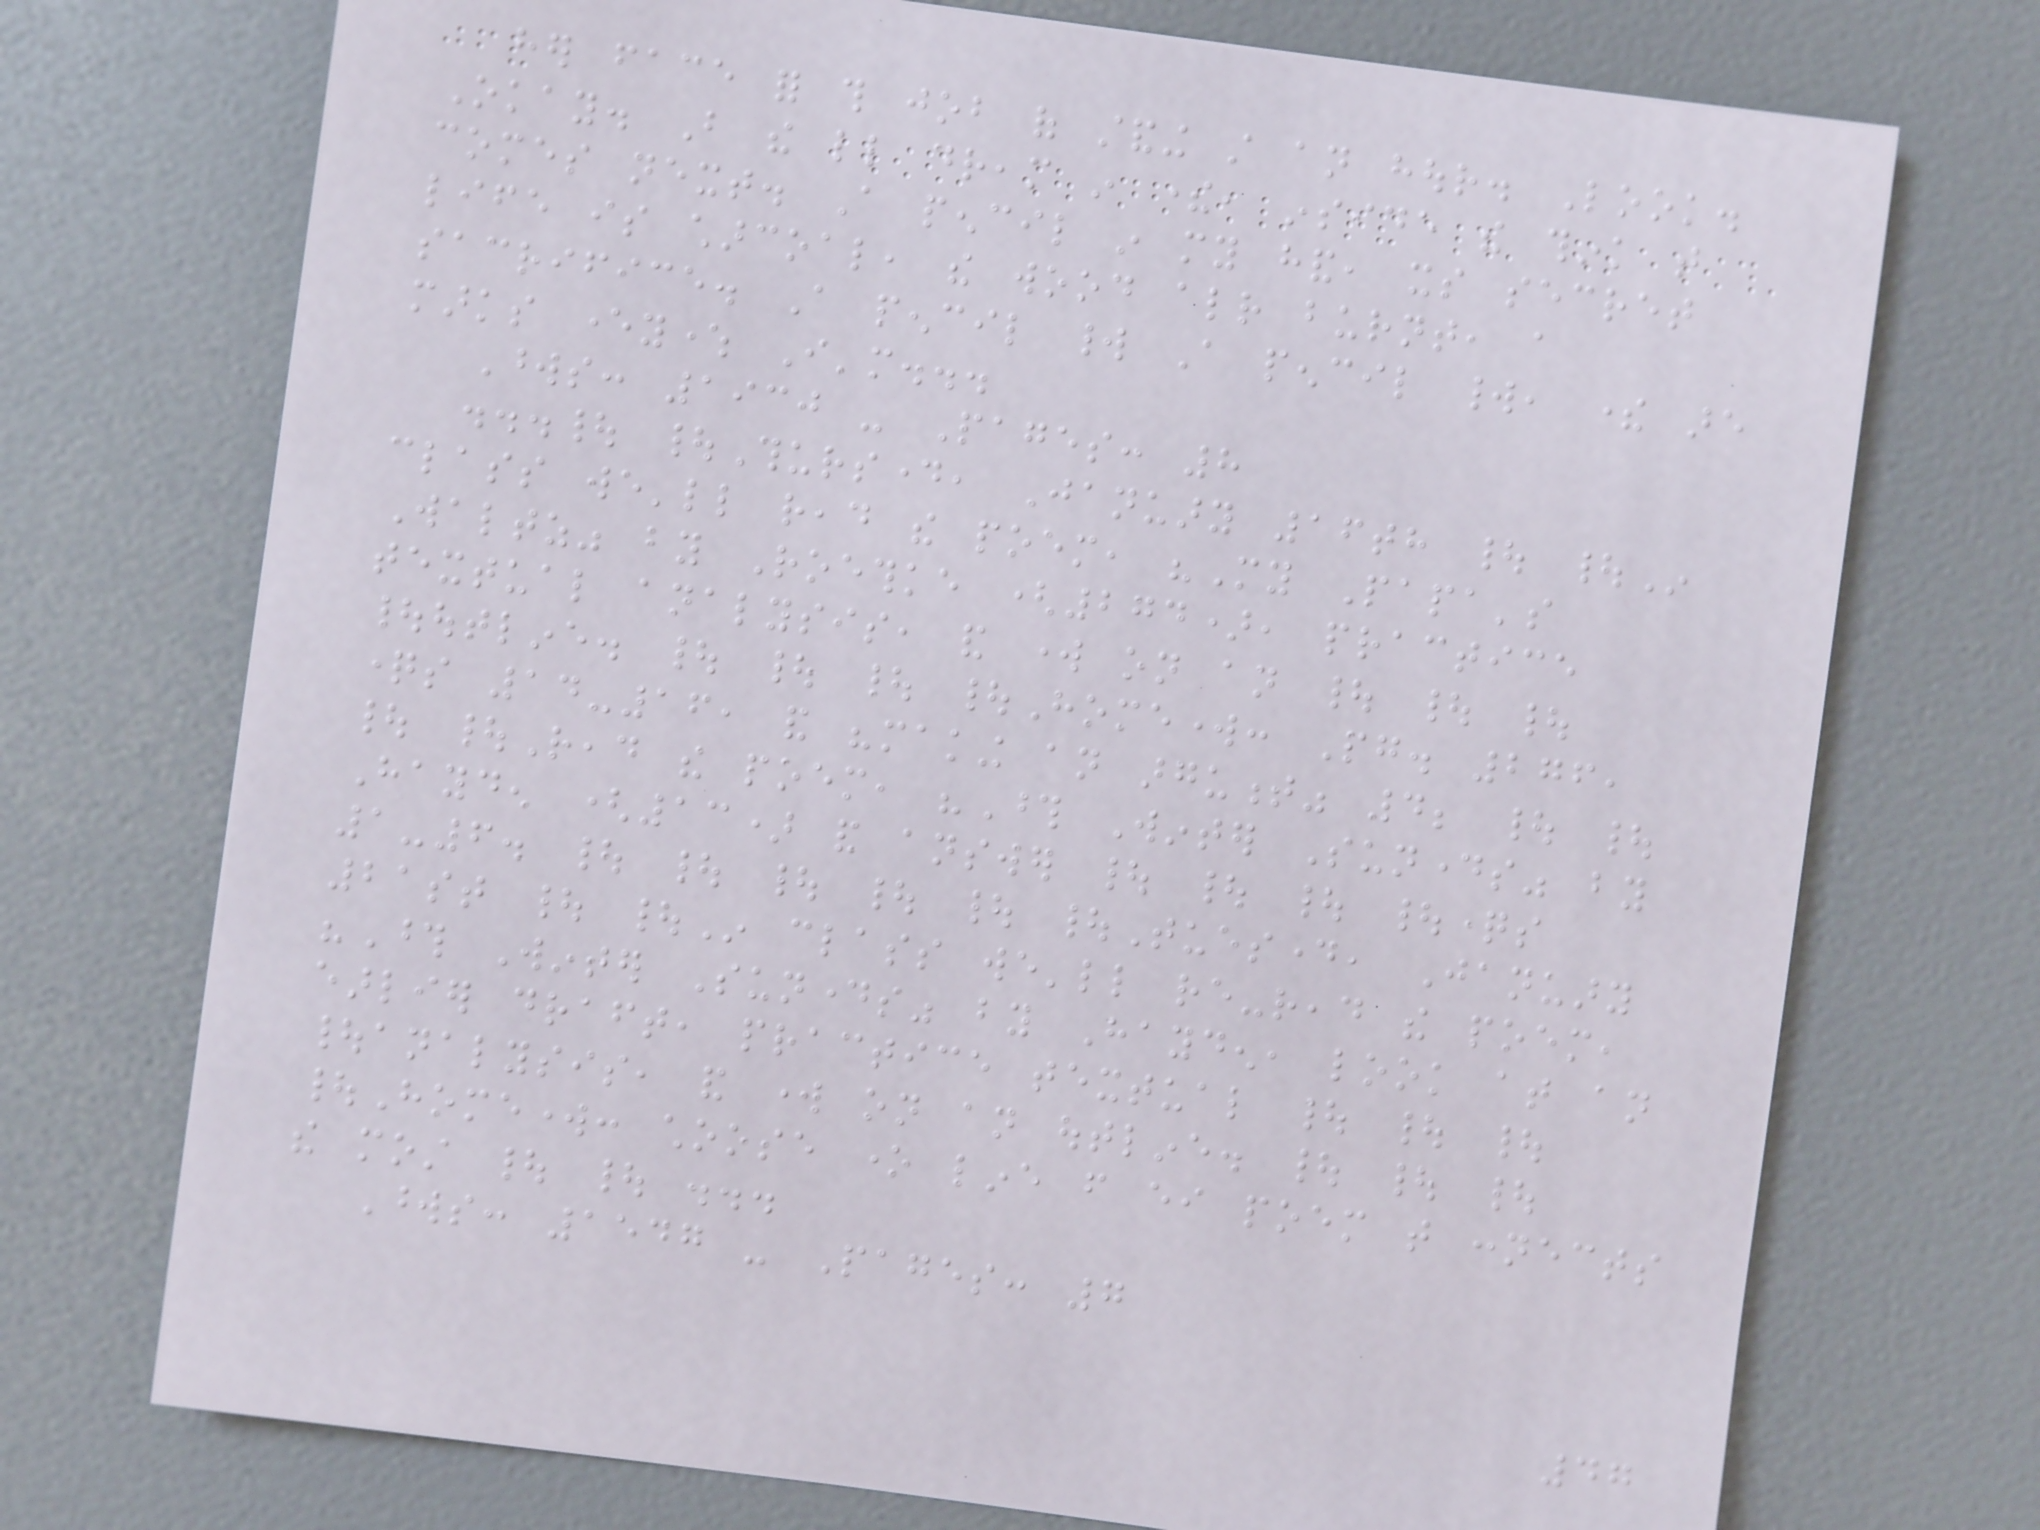her face for this job of standing still an hour. Look.
Okay. But the little dream in there, inside the think that
comes next. A pencil in my hand, its secret
life is charcoal, the wood already burnt, a
sacrifice. A pencil world A pencil world, there are
marks everywhere I'm...
Words: 1930 - Pages: 8
...| |Thursday, January 16th | |In
class we'll read the poem, "My Papa's
Waltz" by Roethke (274), practice
textual analysis, and work on an | | |
|outline. | | | |Homework: Pg. 276,
questions 14-16, and "making an argument" 4; | |
| |Read the poem, "Those Winter Sundays" by
Hayden (13) and answer | | | |questions
1-6. | | | | | |Tuesday, January
21st | |In class we'll re-read the poem,
"Those Winter Sundays" by Hayden, look at an
earlier draft, practice textual | | |
|analysis, and work on an outline. | | |
|Homework: choose one line from either poem that connects
the most | | ...
Words: 1547 - Pages: 7
47
